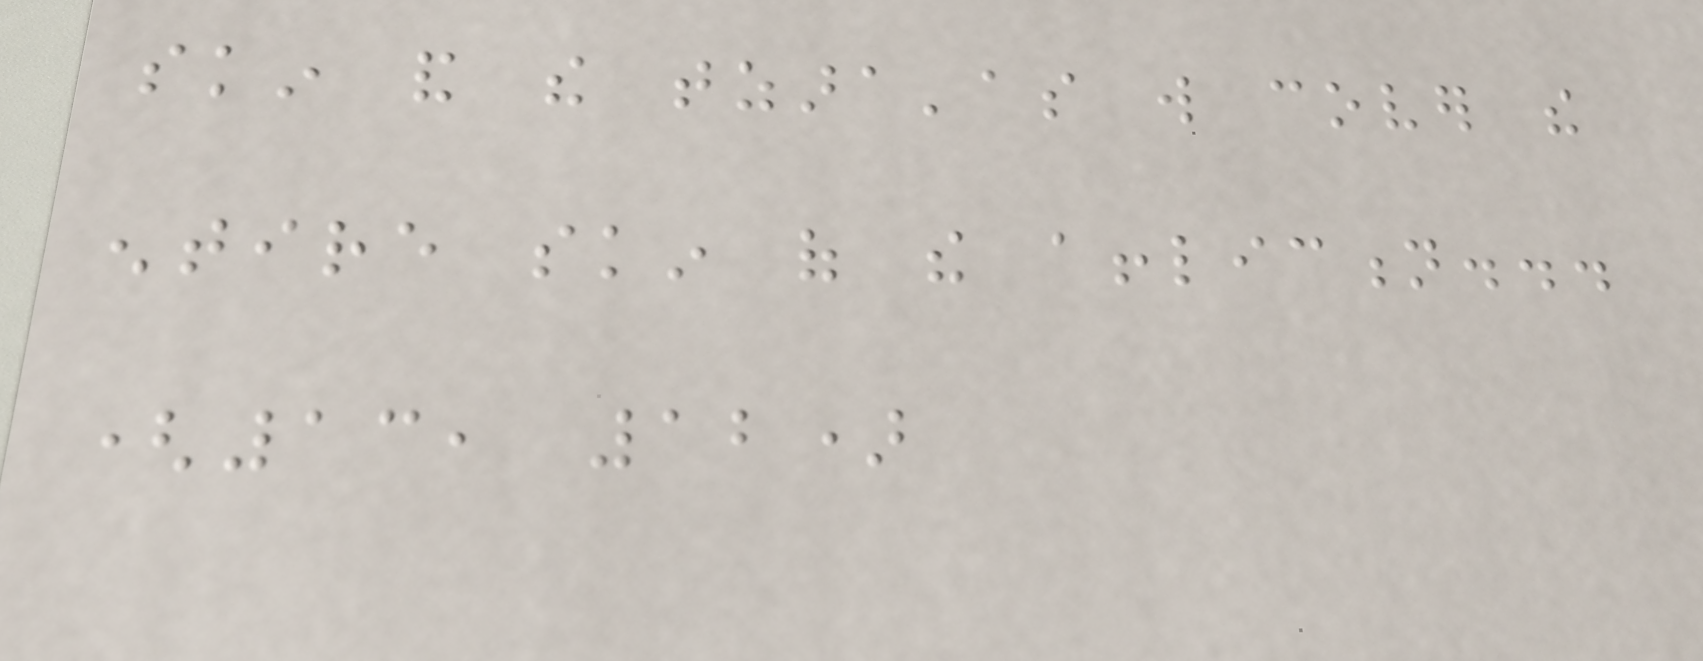skin and the tzara'as will cover the
entire skin of the affliction...
(13, 12)
